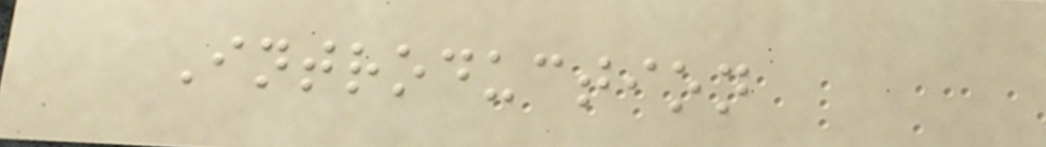Introduction
